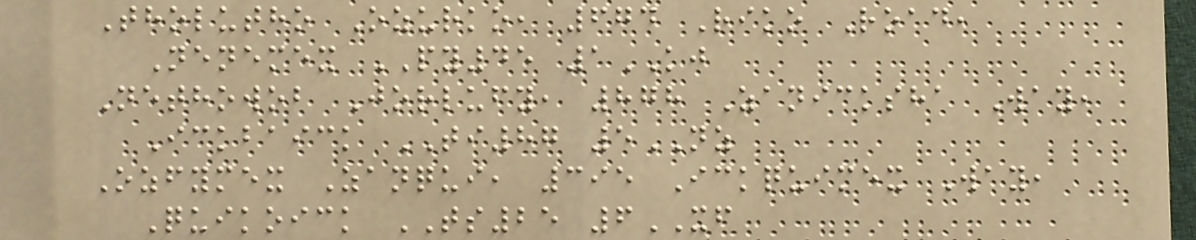Tholutho Ozurko, 674 Riko Road,
Nenemex PY45 1KJ
Nethowob Jorlufy, 878 Zanicksha Way,
Ickbaick TI87 5NZ
Ozfymex Zanqui, 395 Ickquimex Way,
Quikoick TS25 6XF
